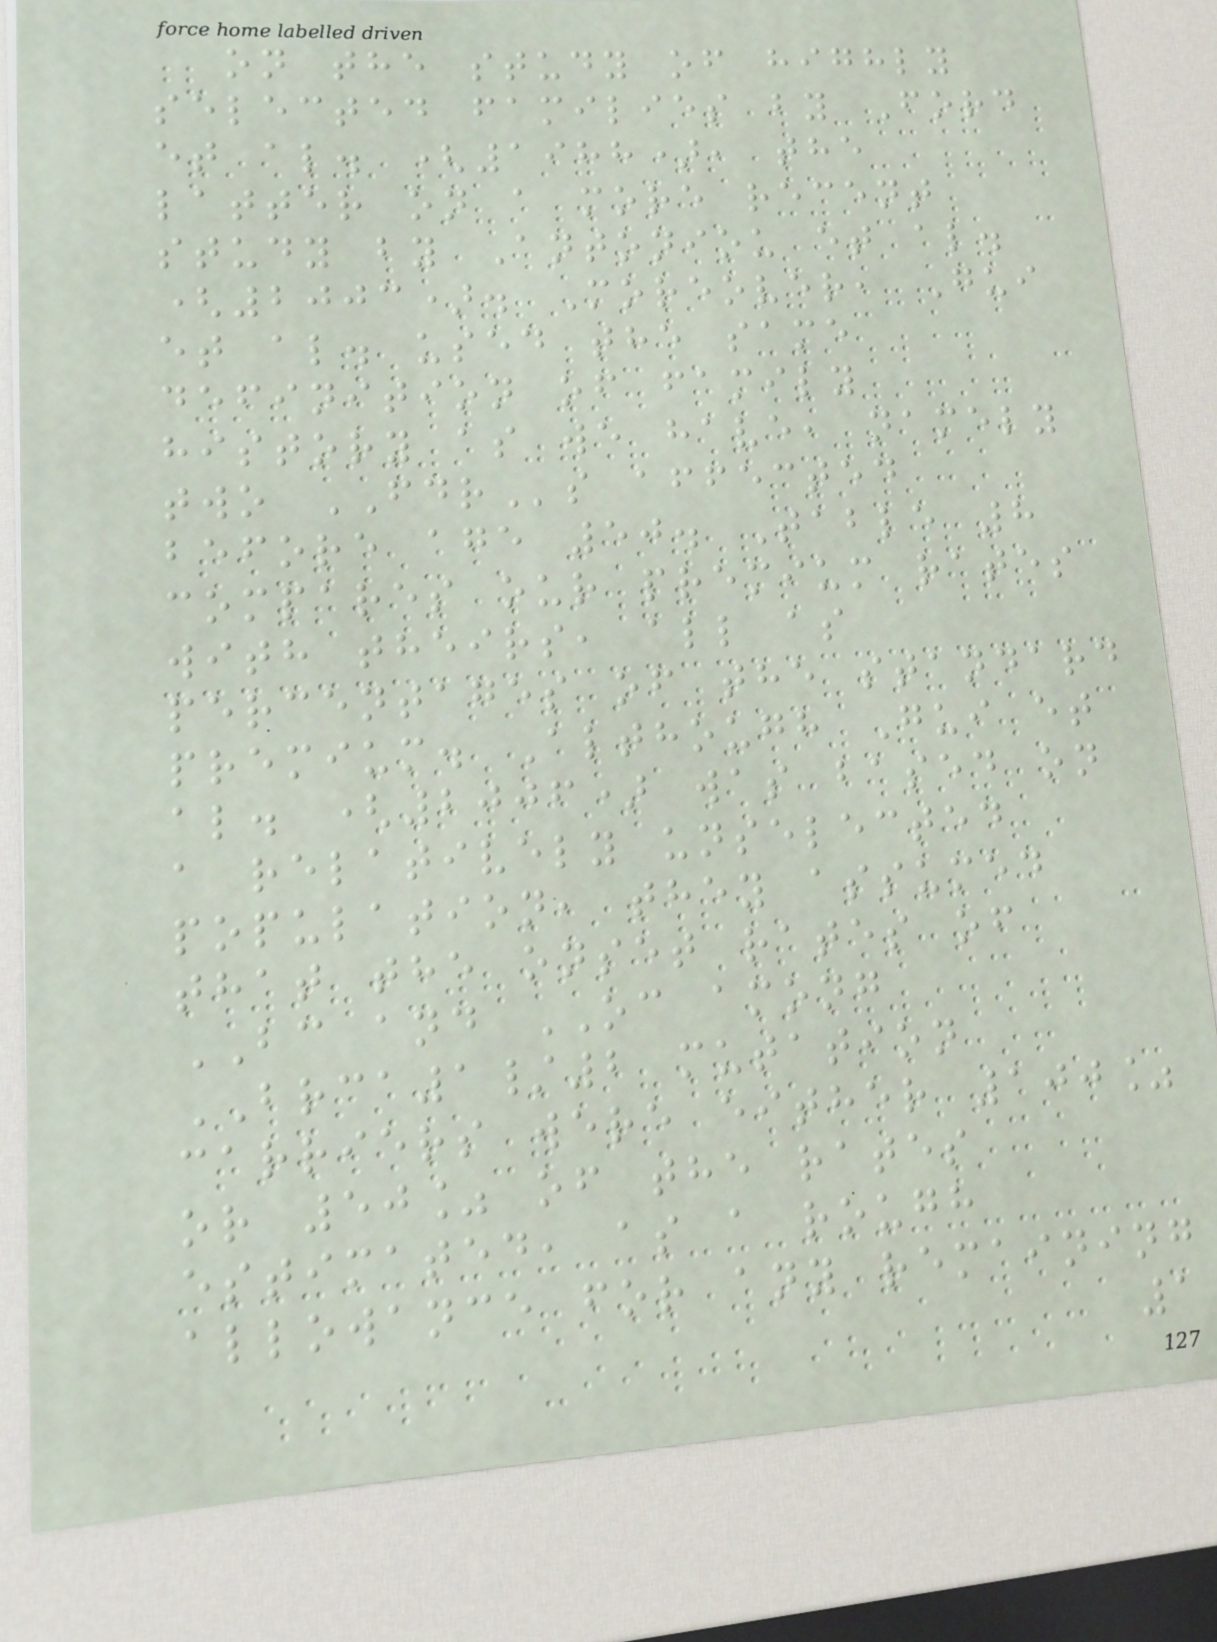on the study of highly
selected families by Ford
et al. (1988), the
latter on a more recent
study by Antoniou et al.
(2003). Moreover, Gui
et al. used the same
definition of family
history as we have, namely
two FDRs affected
before age 50. Table 8
compares our premium rates
with theirs, all as
percentages of the standard
premium. Although Gui et
al. (2006) was based on
a relatively unselected
population, they assumed
that the onset rates of
BC and OC among
BRCA1/2 mutation
carriers were either 100%
or 50% of the rates
estimated, as a rough
allowance for any remaining
1
